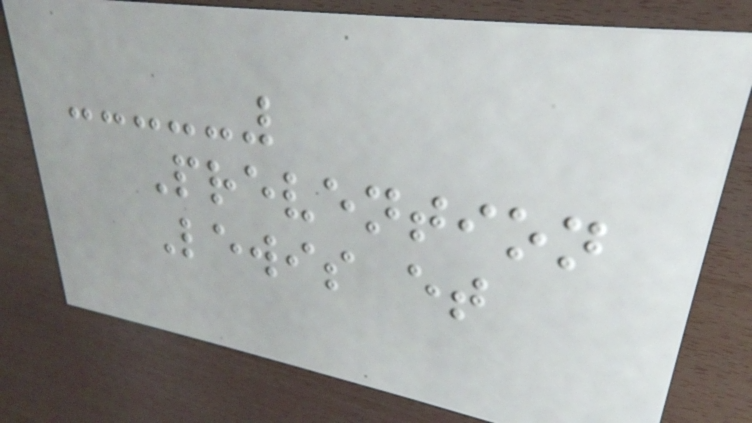Prevention
Lewis et
